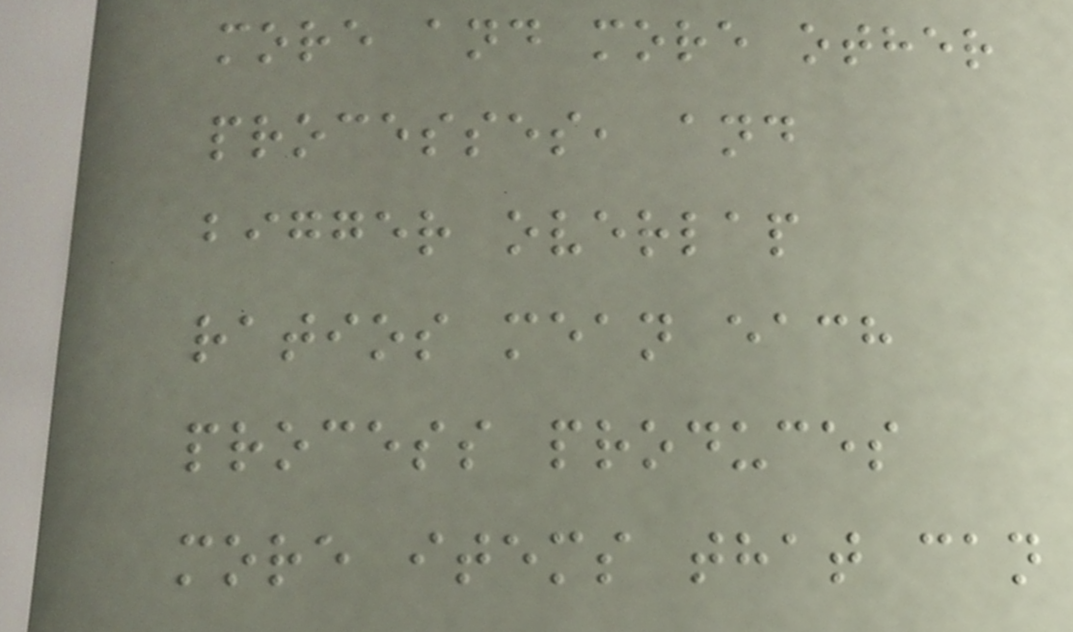more and more other
processes, and
bigger overlap
ratios mean each
process produces
more items that can
